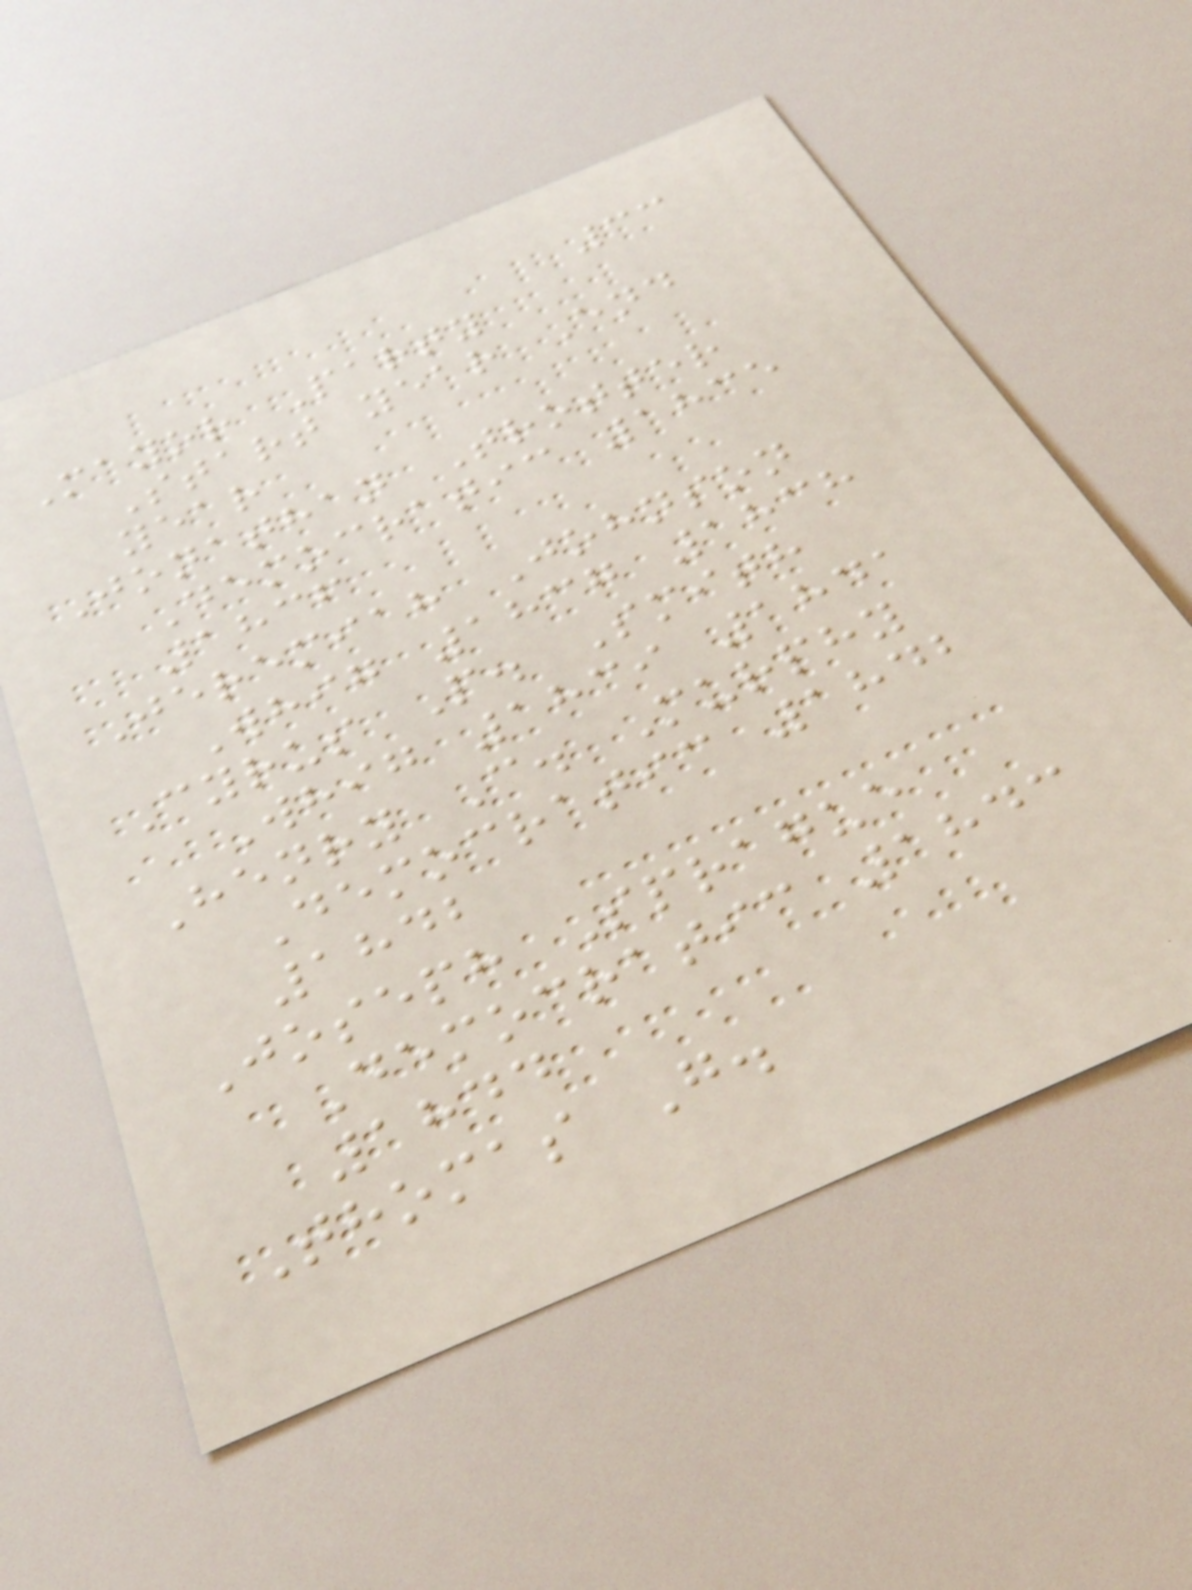33
Mayor Party
Start year End
year
Jonathan Trotter
Democratic 1835
1836
Jeremiah Johnson
Whig 1837 1838
Cyrus P. Smith
Whig 1839 1841
Henry C. Murphy
Democratic 1842
1842
Joseph Sprague
Democratic 1843
1844
Thomas G.
